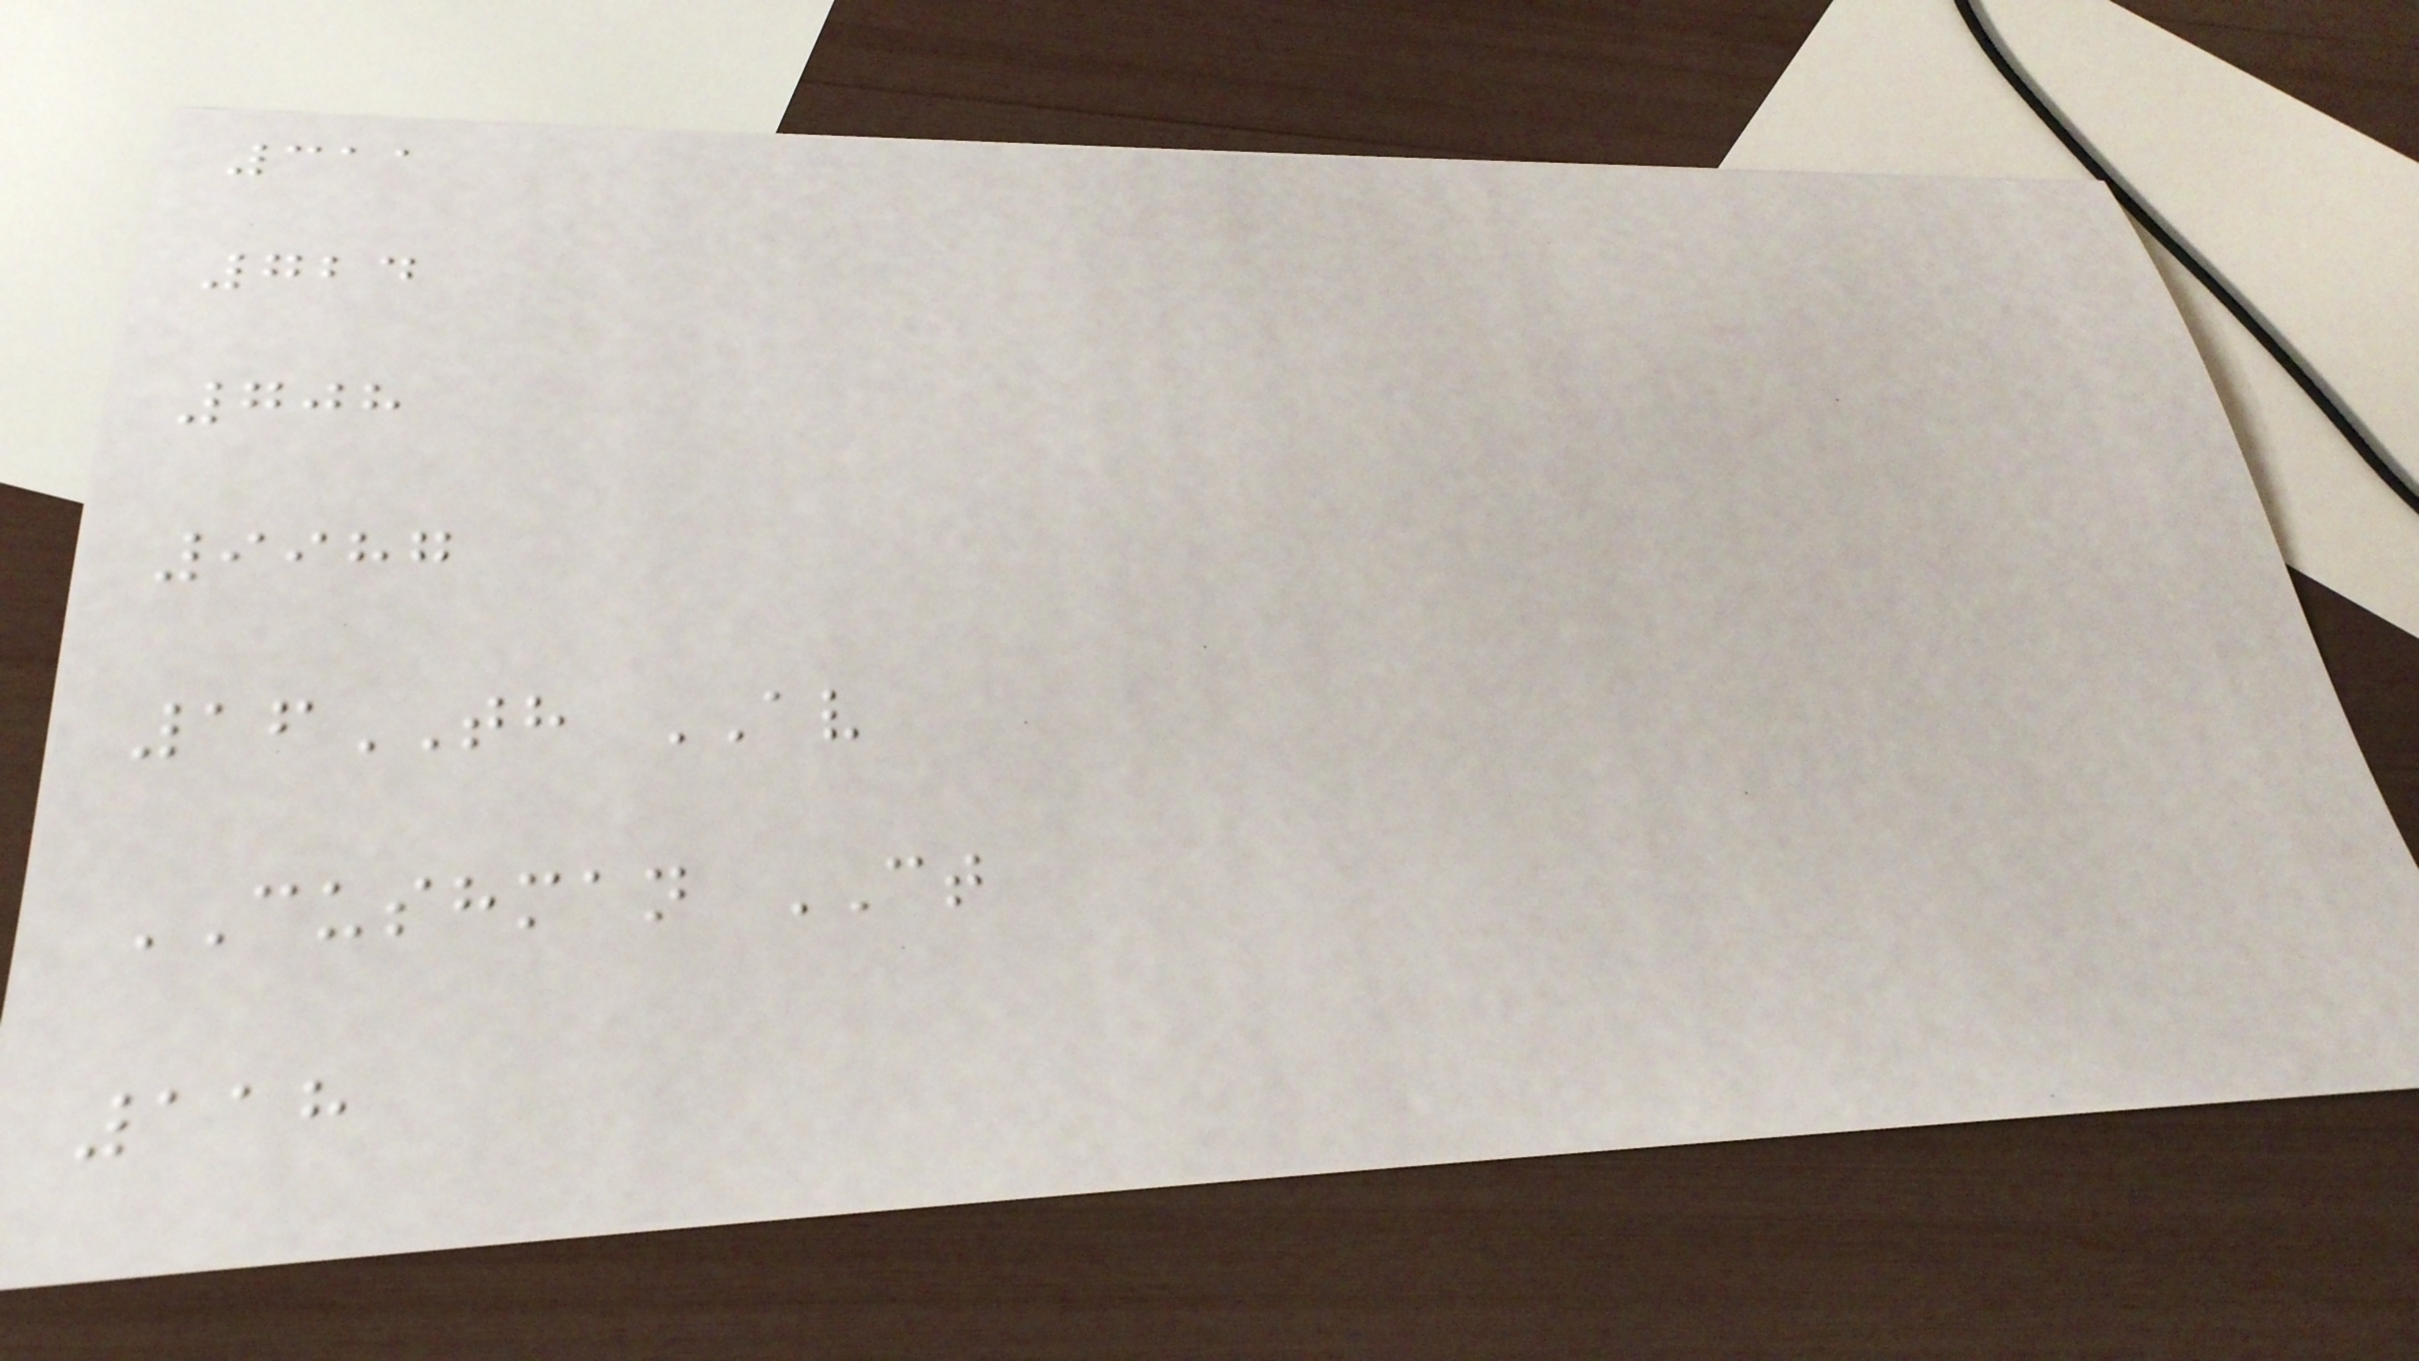311
724
708
9987
16TH AV
CUSHMAN CT
118
